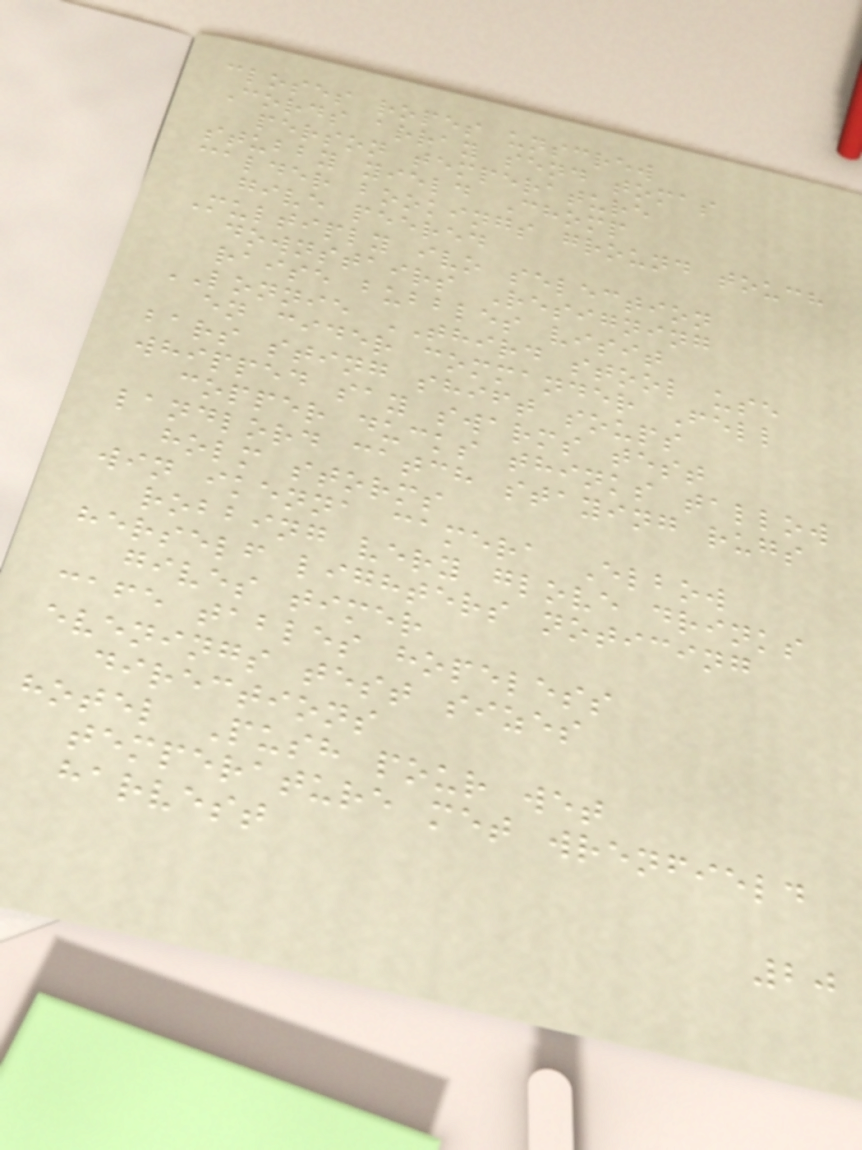closes ropes unscrew
Cords array send tomas
person temperature
stubby yield Chomp
calder bookings ground touch
give peered
Multiply ivo selection
downstairs Resigning
raise bubbles visit
LONNIE THIRD stool use
en cider commander Fell
bars sting shift soups
whipped say swarms test
copper ducks thinks tallow
landlord catch staying rugs
holm storms
win ikenna camera Elbow
robbing very glove drinks
herself lighters noticing
gives timer
cafe tables hopeless
evenings test sizes
directions
hotel Push pour wet
temperature met wrenfield
harvest
20
